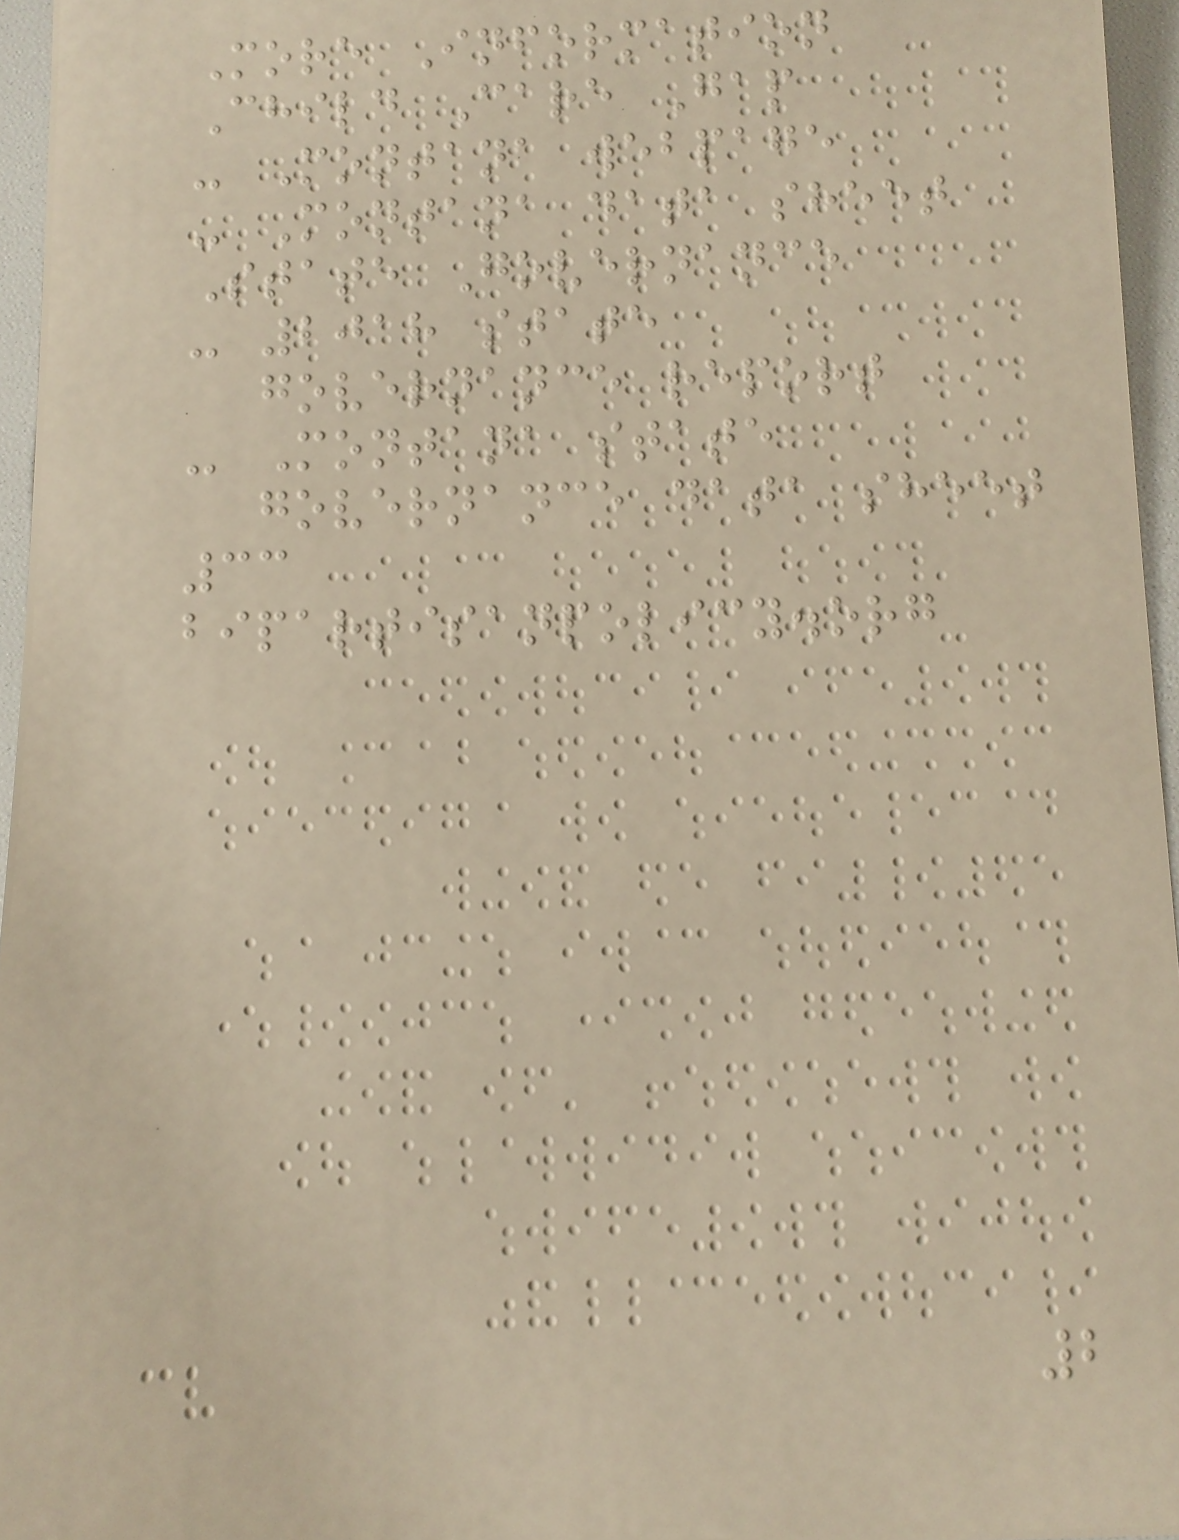More Information
Child Care Gap
- Montana webpage
- Montana data sheet
State Governance
- 2018 state
governance report
- Montana state
governance data sheet
33
bipartisanpolicy.org
2
